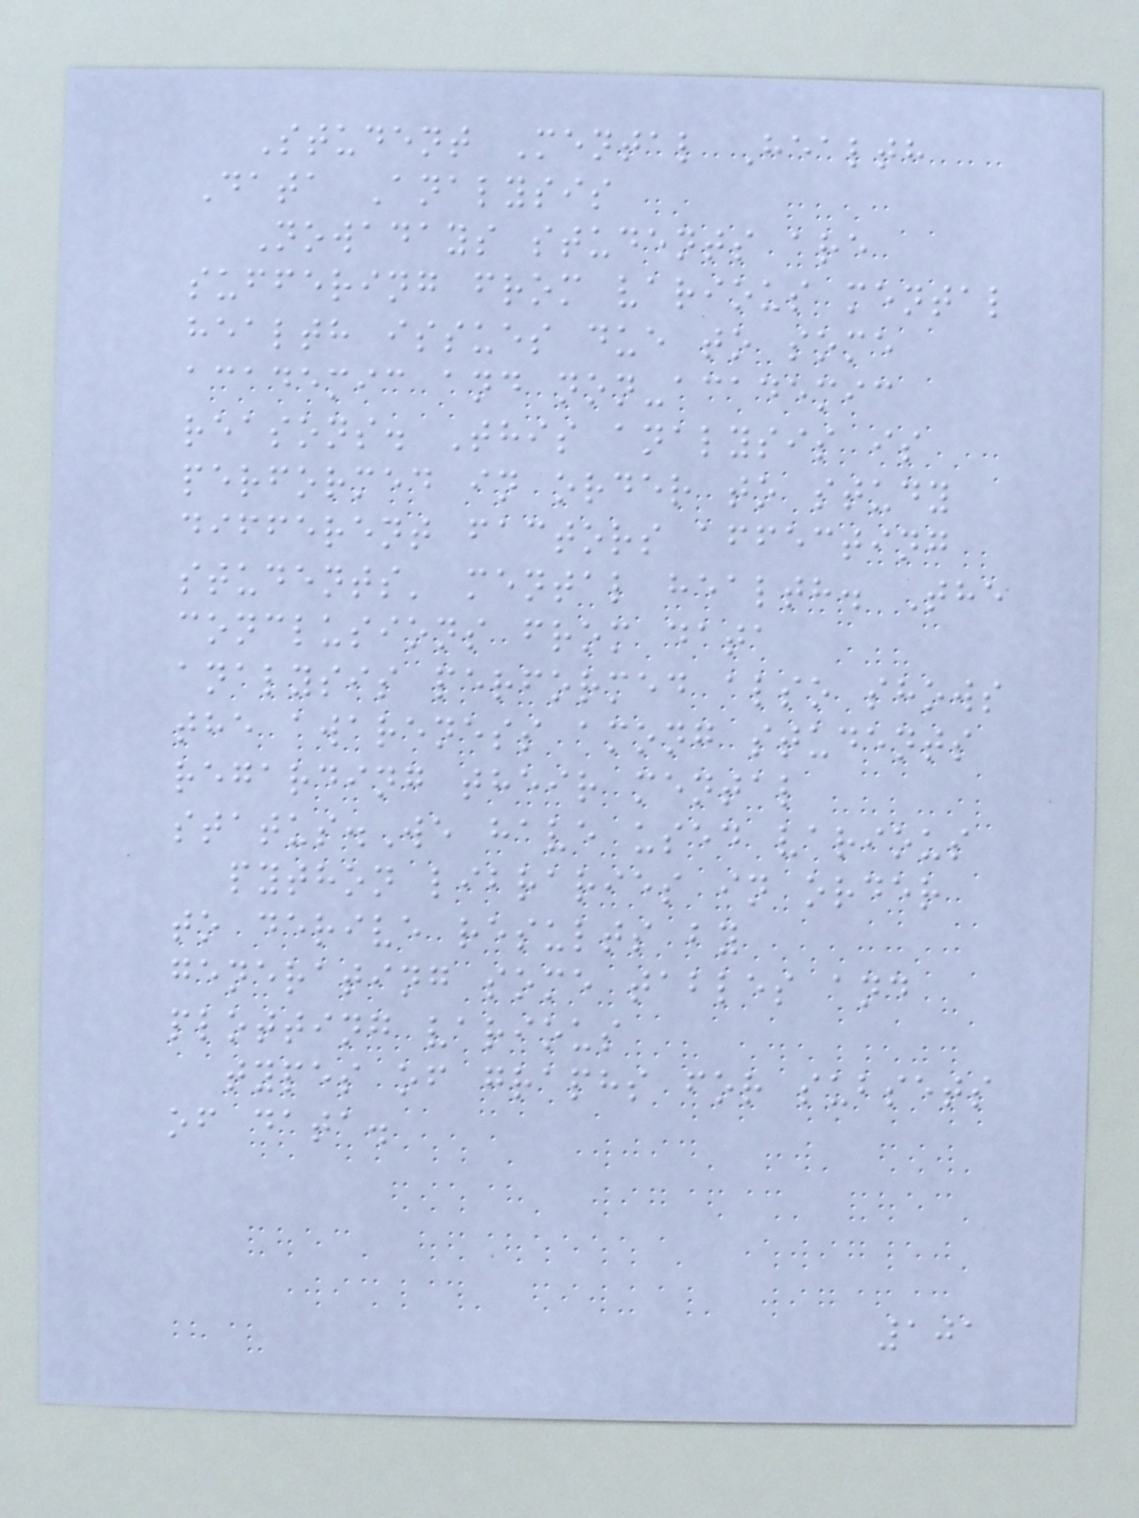Student Mental Health
Data Analysis
Nowadays students are
suffering from various mental
health issues due to some
academic and non-academic
reasons. This analysis is
performed in order to study
different factors affecting
students' mental health. The
conclusions from data
analysis performed also shows
the awareness among students
regarding their mental
status.We have used various
python libraries in order
to derive results by
generating some tables and
plotting various
types of graphs for subsets
of data.
101
